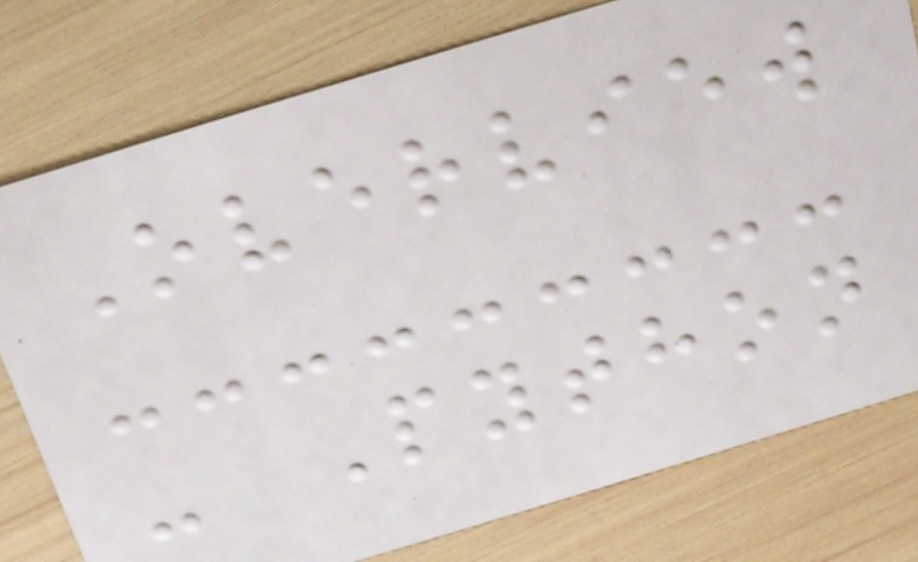Overview
- Python
